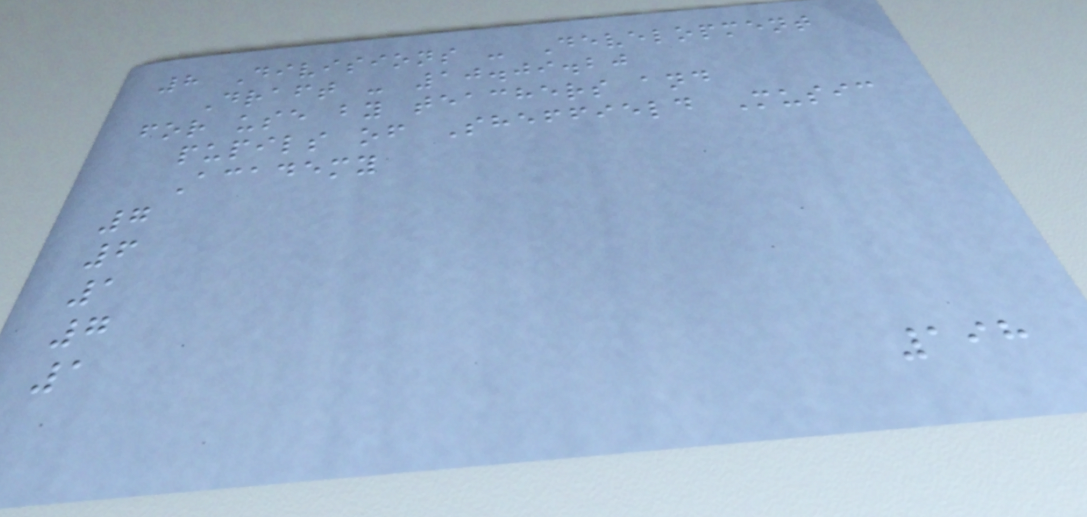8 Divisions - Development
Draft - 10.09.20
for use by teachers and
pupils of Sheffield Music
Academy
7
6
1
7
1
198
